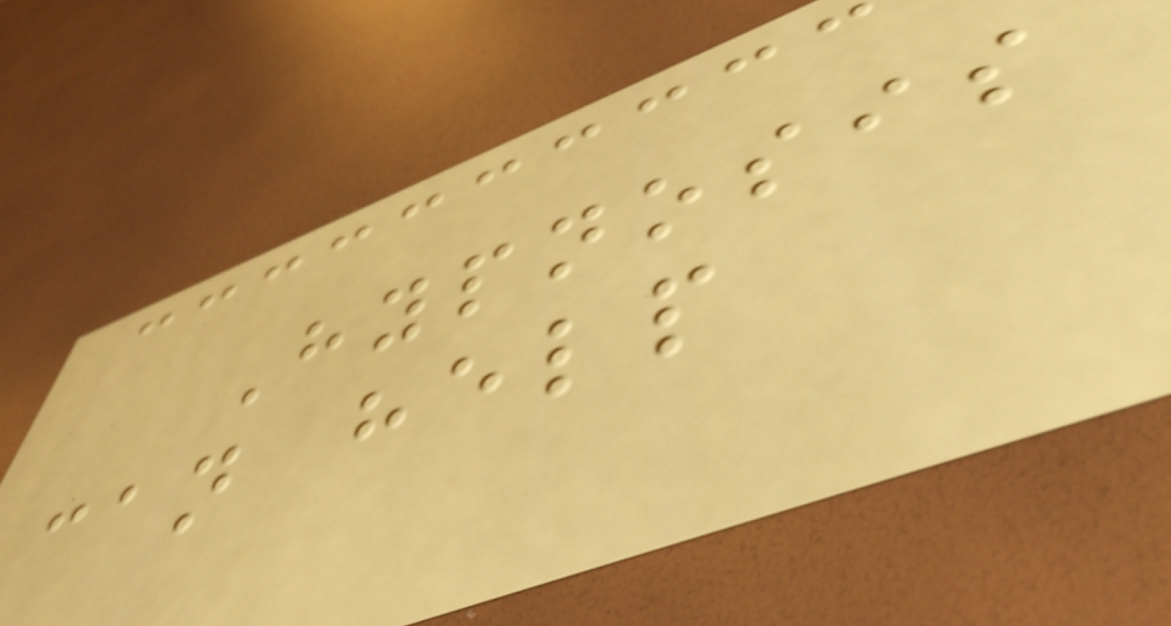Hypnosis
can help
